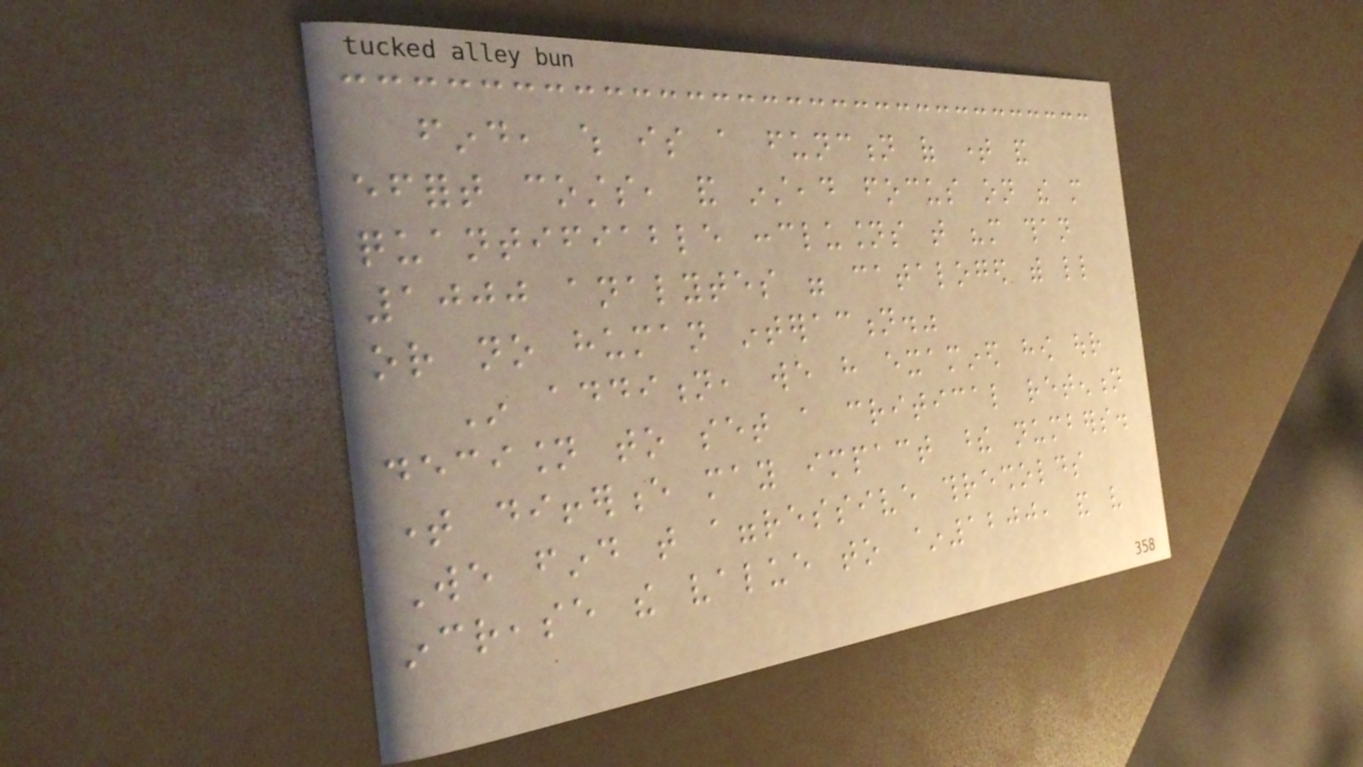find, which is a function of time and
effort costs, and instead focus on the more
quantifiable conclusions that "more than
1000 analytes were cataloged with little
or no human interaction."
In addition, we have examined how our
decision to set a critical retention
time difference may impact these numbers.
We find that aggressive thresholds
increase the value to ~1200, and very
